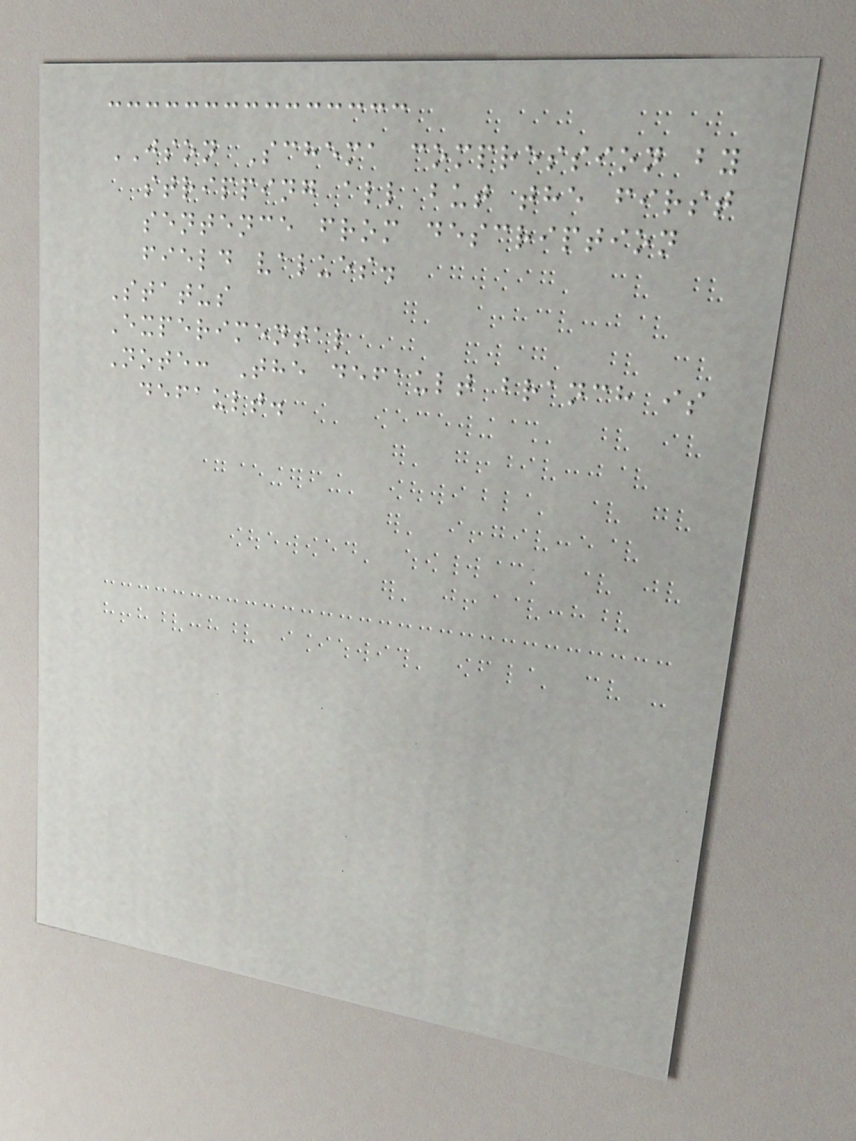JSON Schema compression by
stripping all but the first
sentence from description
field values.
Status
Experimental
Note: The default branch is
default.
